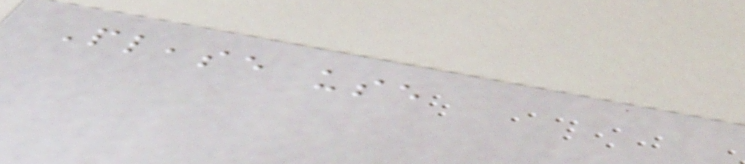Please use
